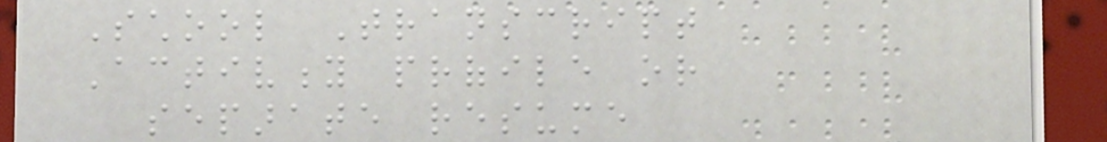School Transcript
Activity profile or
separate resume
